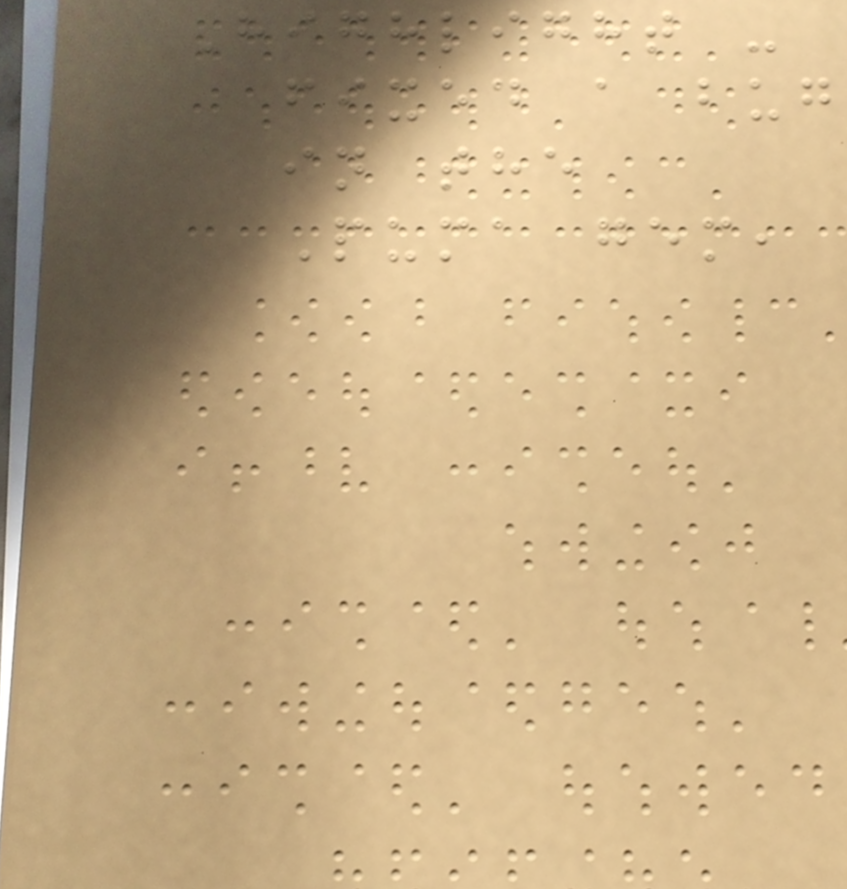Highlight -
fixed a bug
in the
Puma gem,
